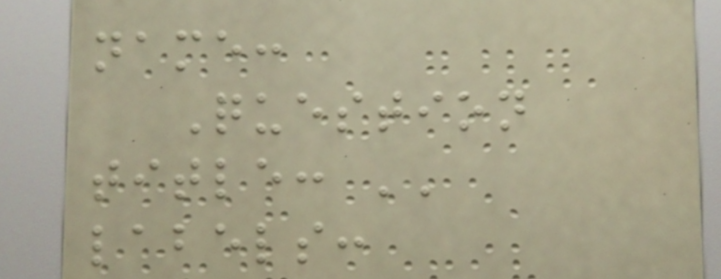name:
Question
title: ''
labels:
